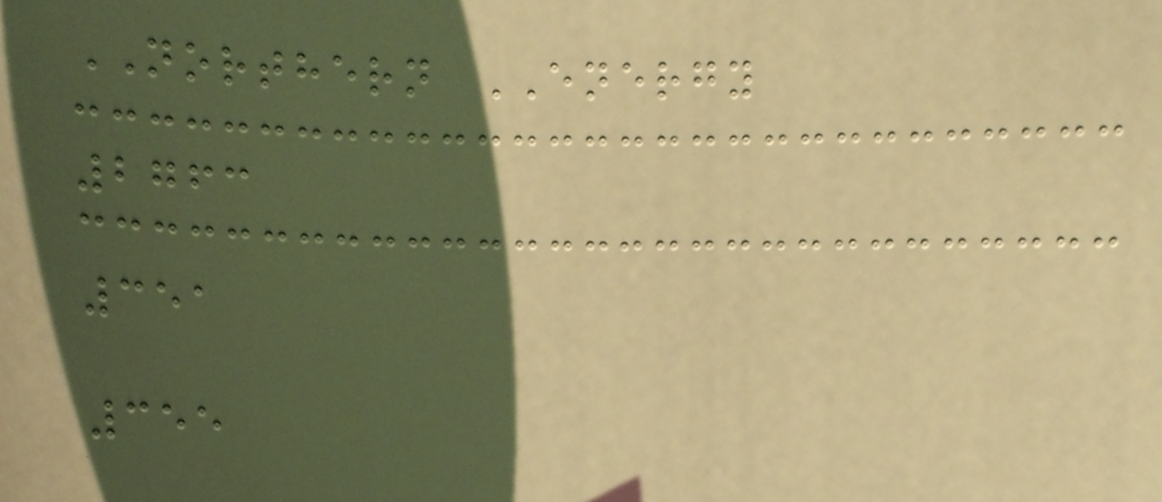NORTHERN ENERGY
2763
351
355
